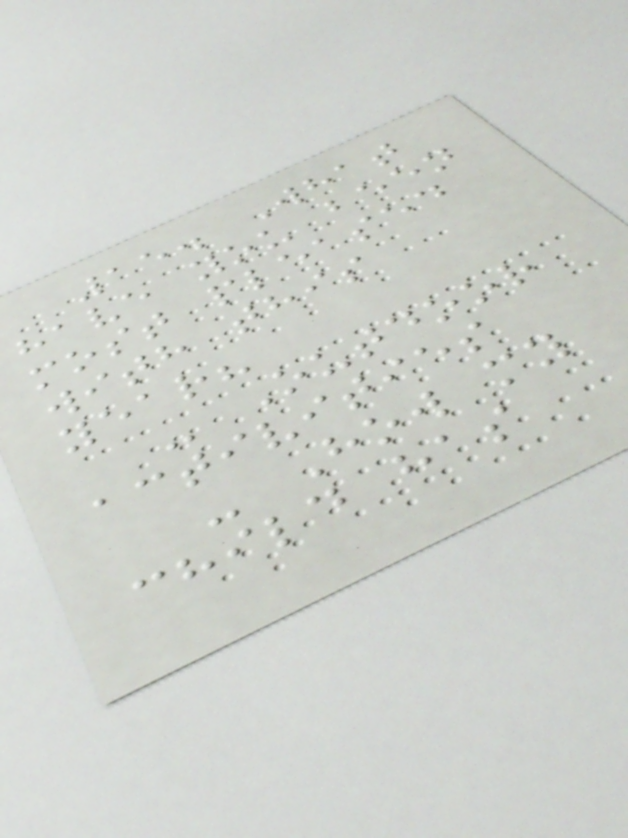15. What
have you been
most pleased
with this
year?
- Outdoor
activities
- How my
child has
